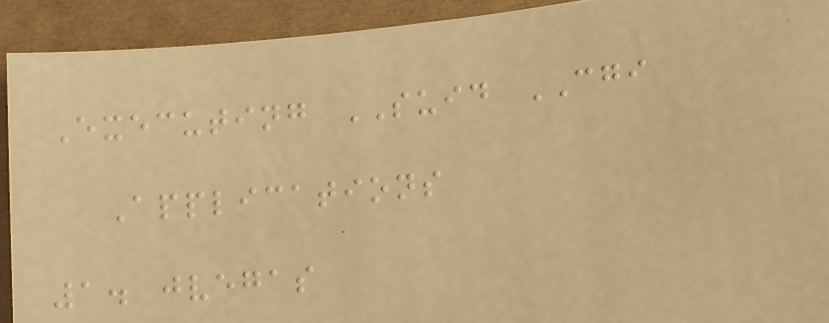Executing SUID CGI
Applications
1. jvegas
